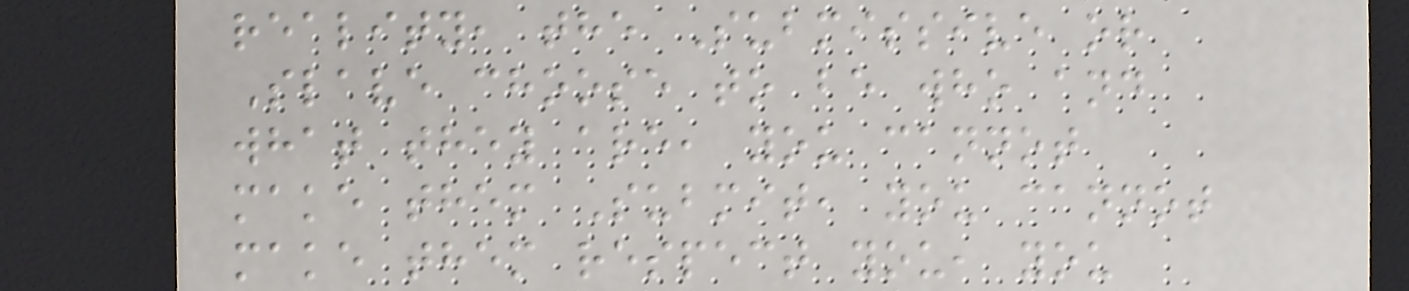reality, the Submissive or
Slave choose to be who and
what they are, you cannot
make them Submit, you cannot
make them respect you, you
